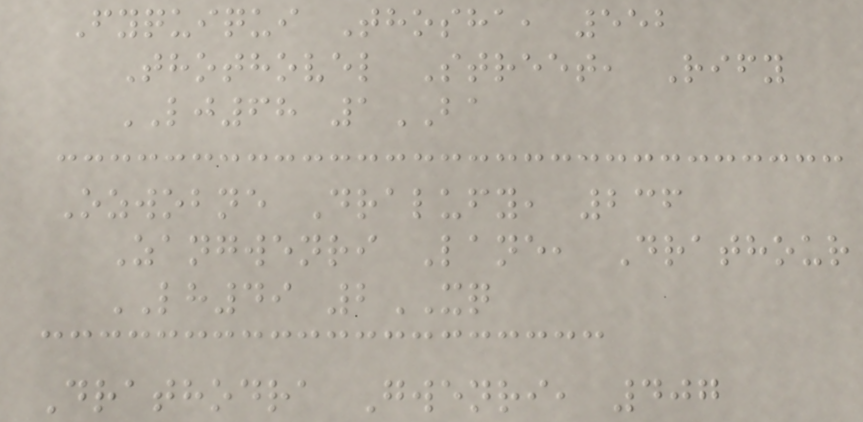Fyquiqui Thosha, 552
Thothovel Street, Rify
LJ68 1BA
Ozwobne Dralufy, 236
Zangwenri Lane, Drathour
LH49 2XQ
Drathodra Gwenri, 407
